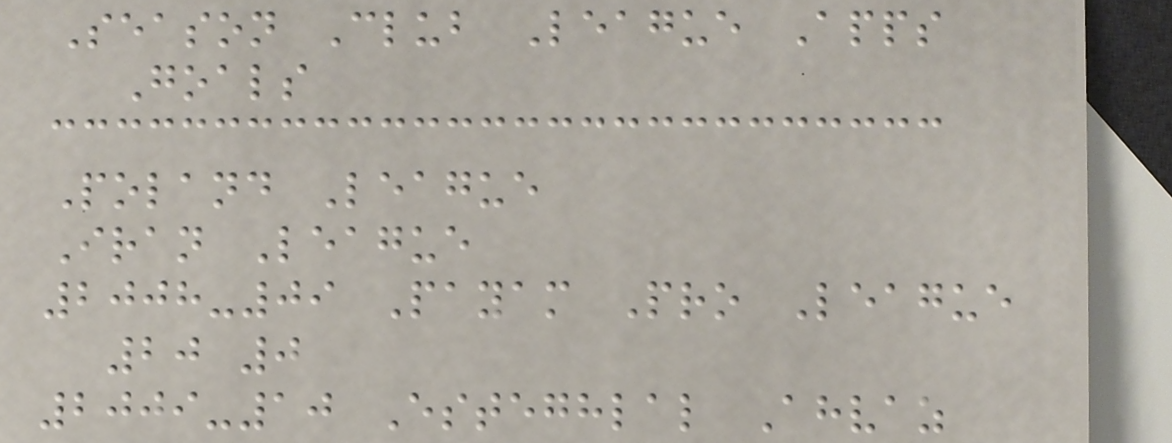Season Club League Apps
Goals
Poland League
Iran League
2008-09 Payam Pro League
20 0
2009-10 Esteghlal Ahvaz
